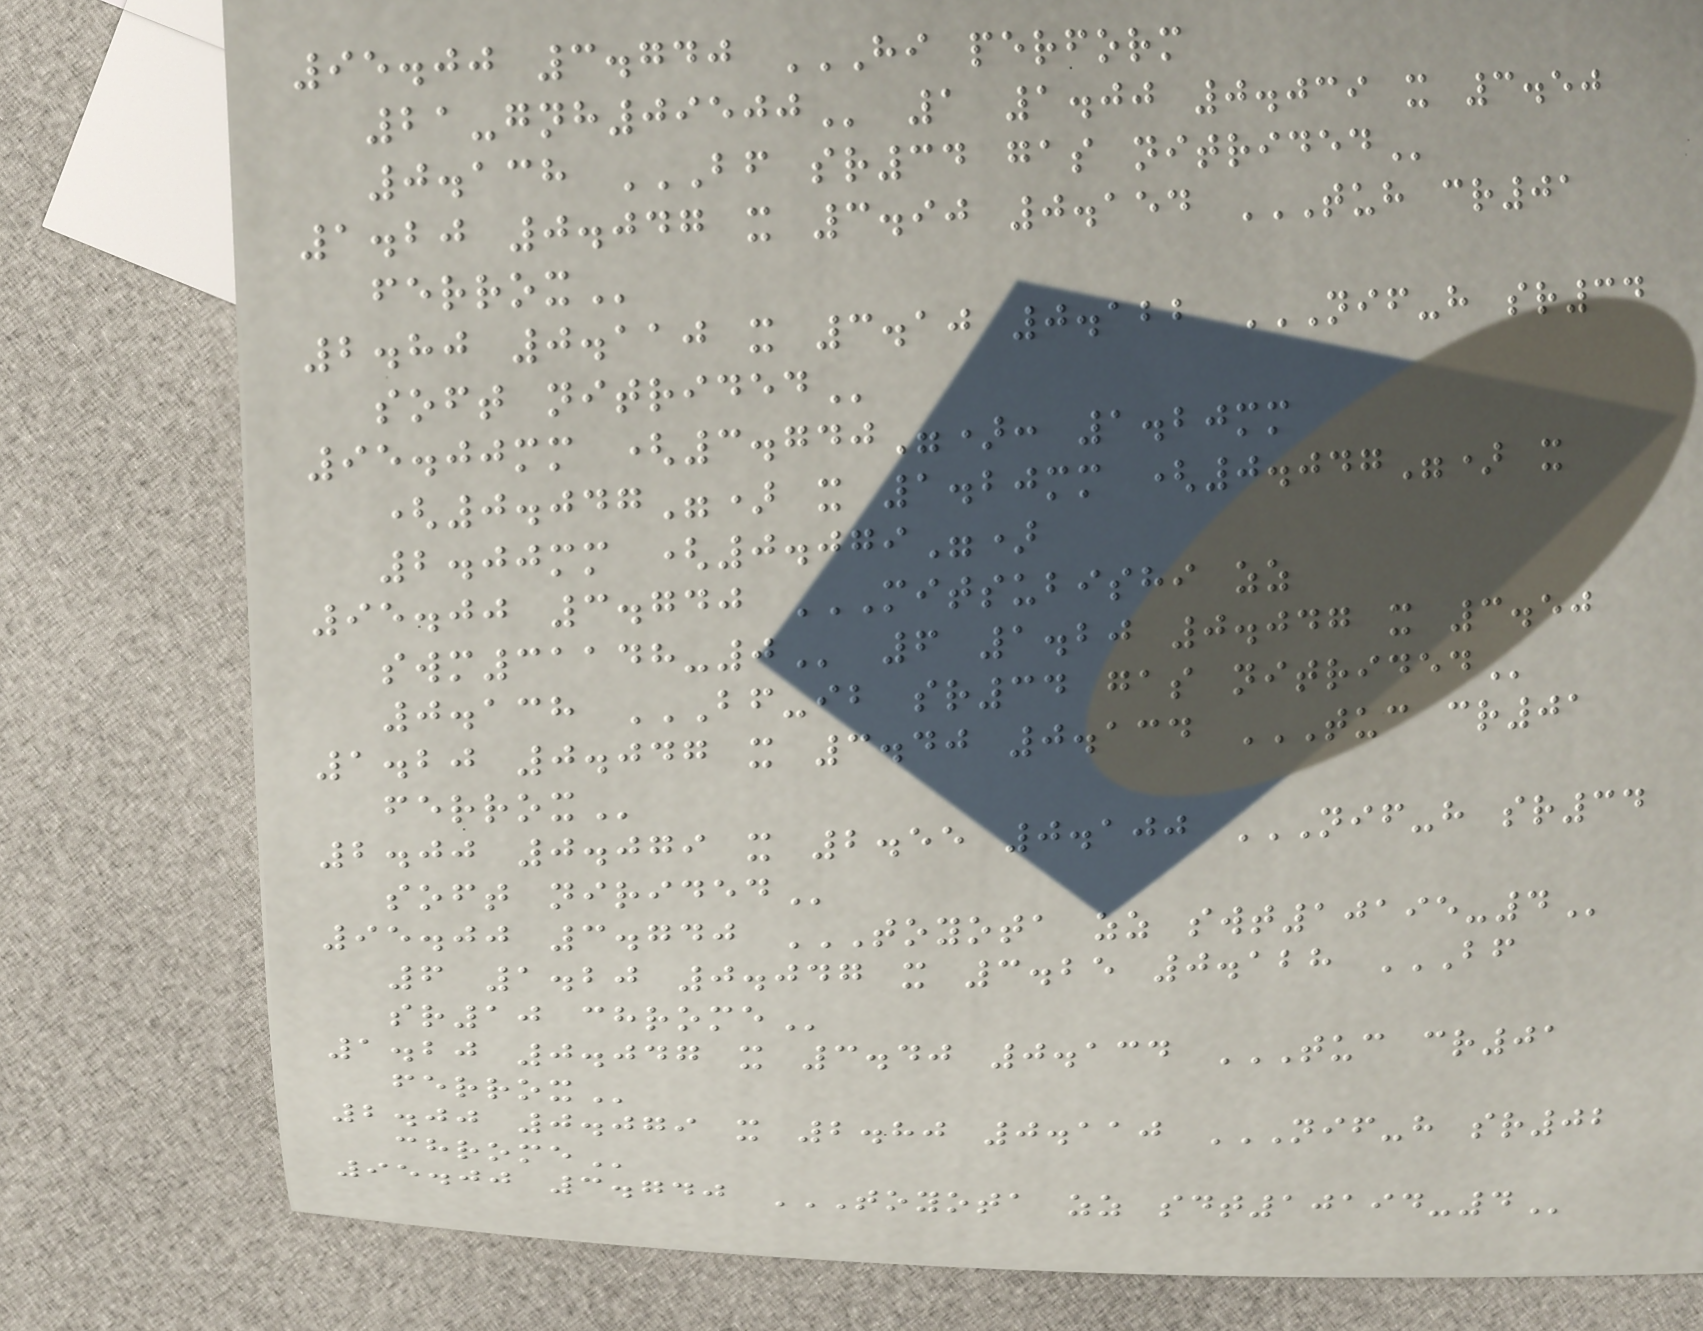95.00 3.740 HI PERFORM
21-GNH09500 1 1.00 0.039 x 3.50
0.138 BF SR34 GAS NITRIDED
1.20 0.047 x 3.90 0.154 TUH CR01
FERROX
2.80 0.110 x 3.10 0.122 NIF-H SR34
SOFT NITRIDED
95.00mm (3.740"): 1.20mm
(0.047") x 1.20mm (0.047") x
2.00mm (0.079")
95.00 3.740 MITSUBISHI ZZ
SWM31148-0 6 1.20 0.047 x 3.50
0.138 BF-IB SR34 GAS NITRIDED
1.20 0.047 x 3.40 0.134 TUC CR01
FERROX
2.00 0.079 x 2.55 0.100 NIF-H SR34
SOFT NIRIDED
95.00 3.740 TOYOTA ZZ SWT10195-4
6 1.20 0.047 x 3.25 0.128 BF
SR10 CHROME
1.20 0.047 x 3.40 0.134 TUC CR01
FERROX
2.00 0.079 x 2.80 0.110 NIF-H SR02
CHROME
95.00 3.740 TOYOTA ZZ SDT10194-4
